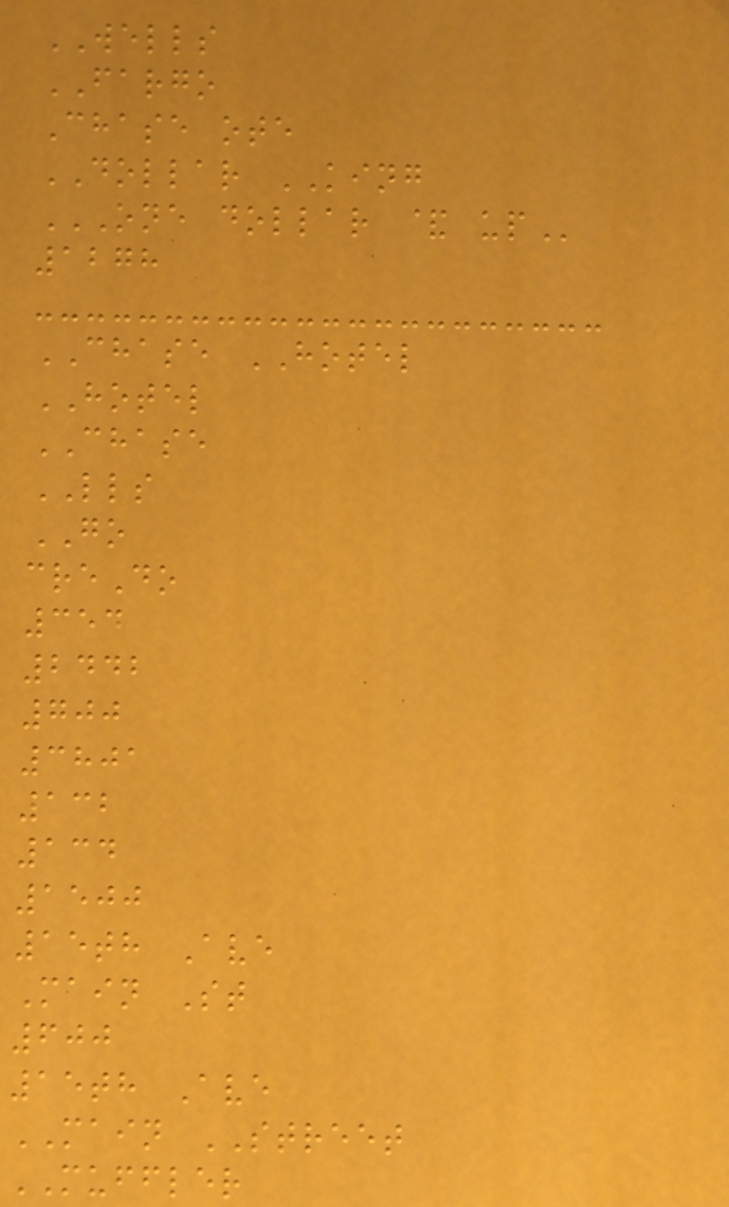WELLS
FARGO
Chase ote
DOLLAR KING
ONE DOLLAR & UP
1278
CHASE HOTEL
HOTEL
CHASE
LLS
GO
creDo
354
2442
700
3801
132
134
1500
15th Ave
Main St
600
15th Ave
MAIN STREET
MUFFLER
